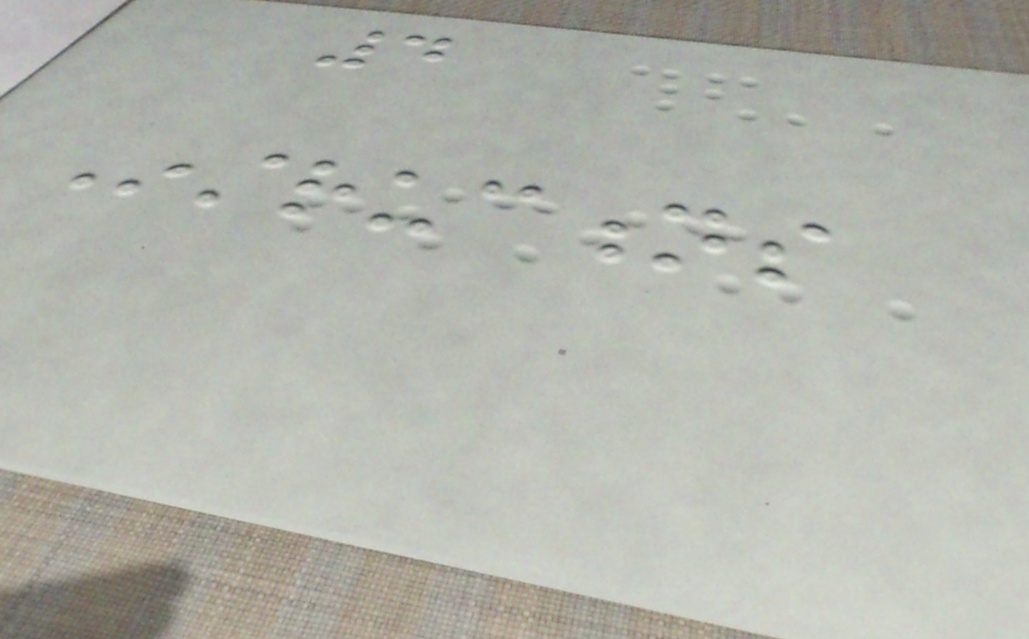4
Instructions
